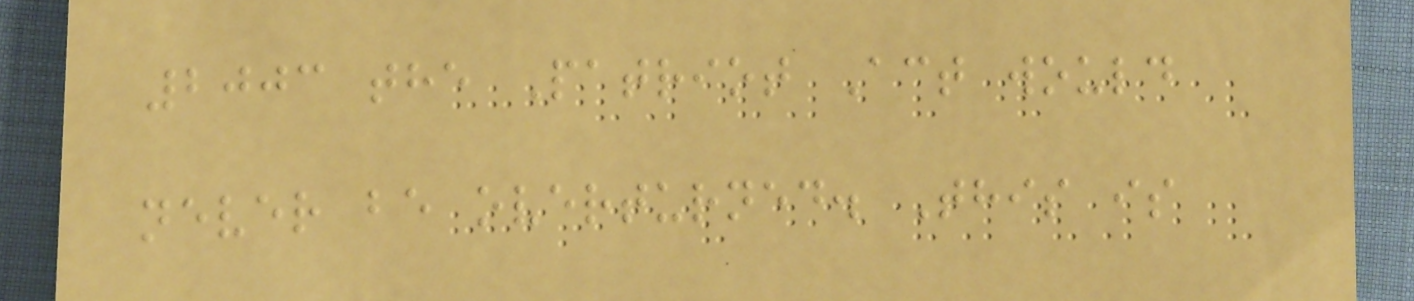2003 the Patriot Act would
never be overturned. This is
